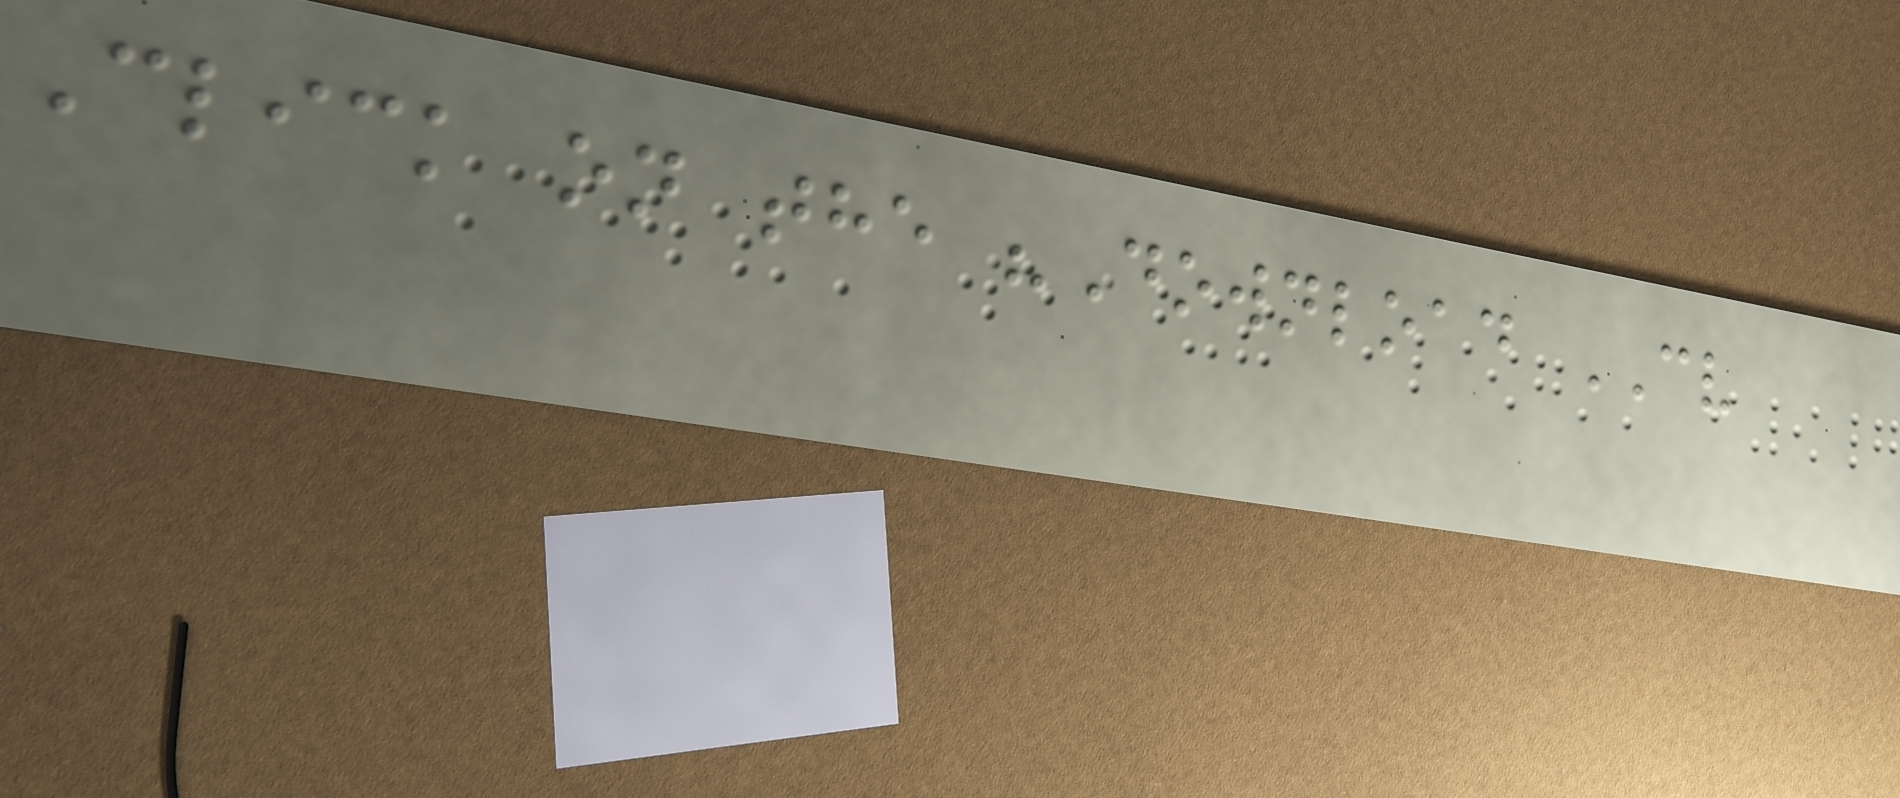Click on the "Download CV
